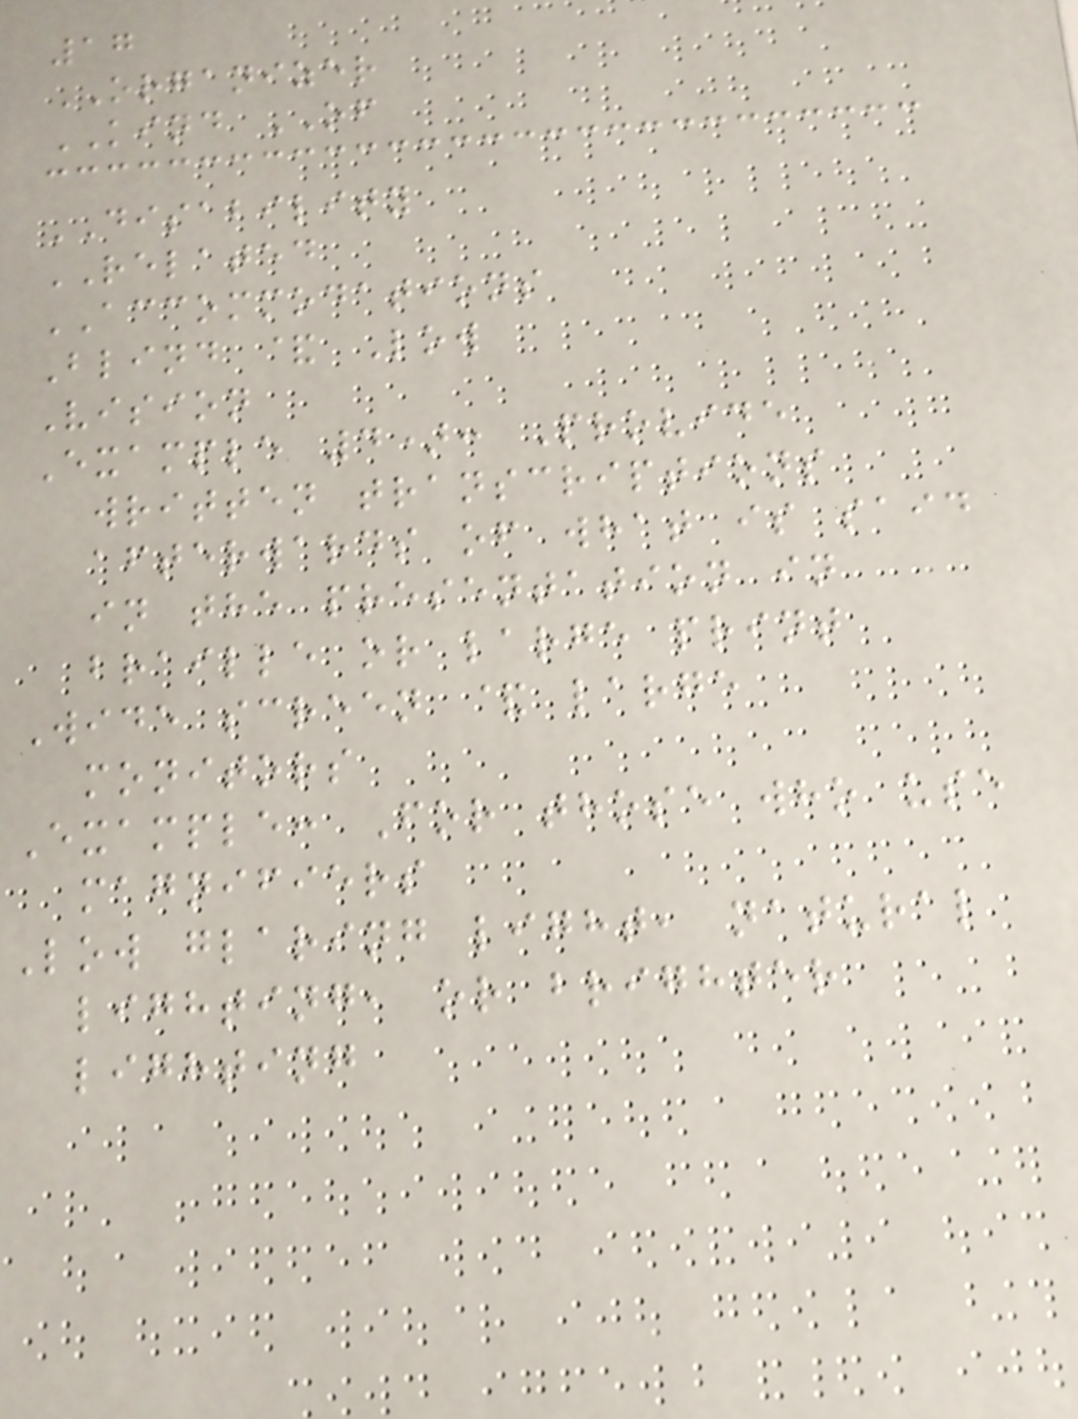17
ORGANIZER
KIND OF
DISABILITY
RELATED
ACCOMMODATIONS
Blind & Low
Vision
Example 4): Provide
written transcriptions
afterwards of what is said
in the presentation in
braille or large print
Wide screen & large
monitors
Example: For those who use
magnifiers
Low glaring light, natural
lighting, or brighter
lighting
